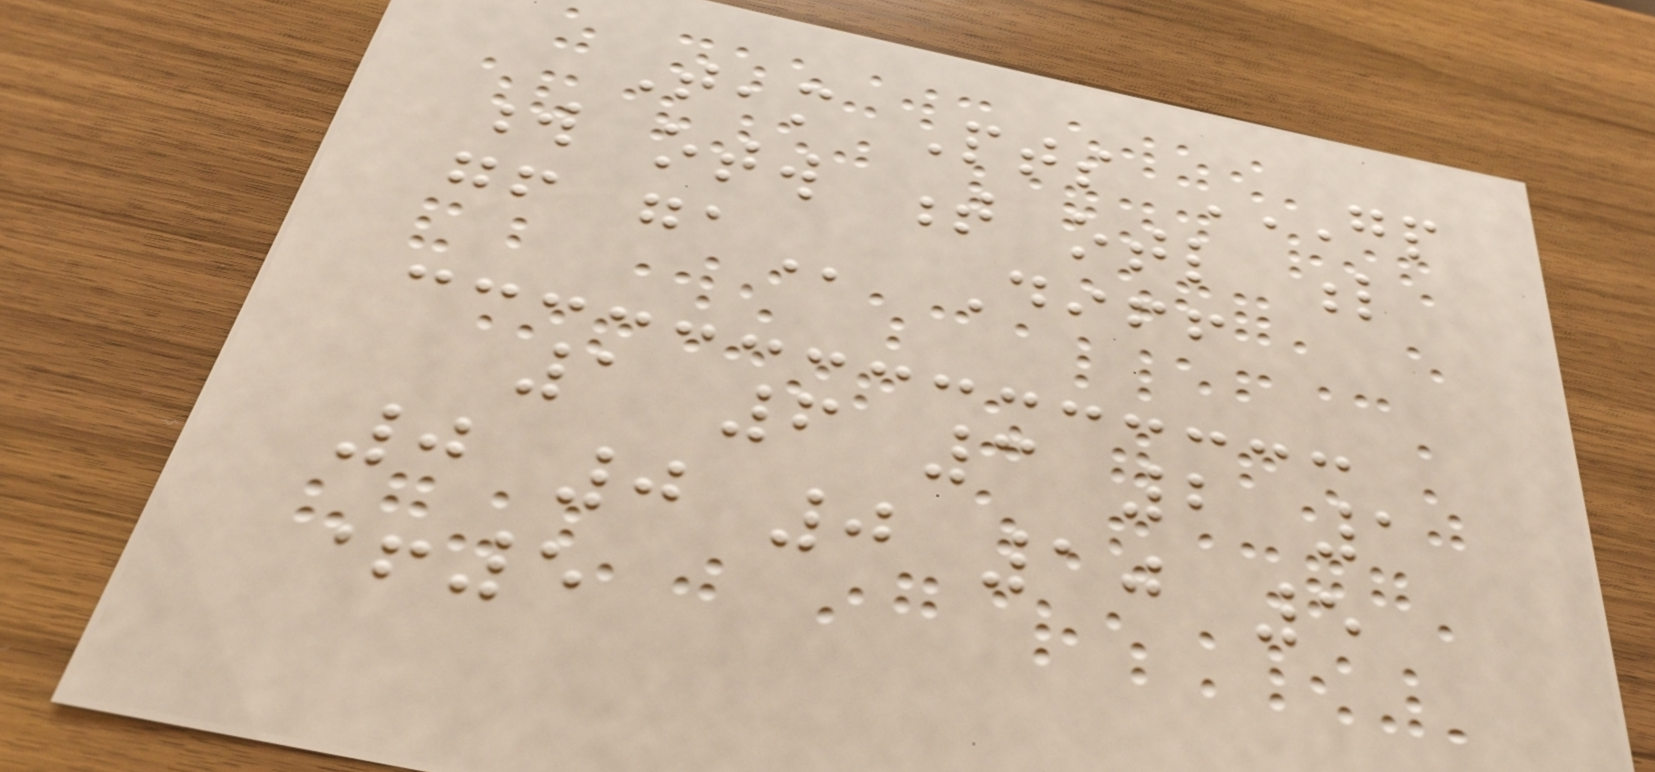Team Pts GP
W OTW T OTL L
GF GA Diff
1 6 3 2 1
0 0 0 10 5
+5
